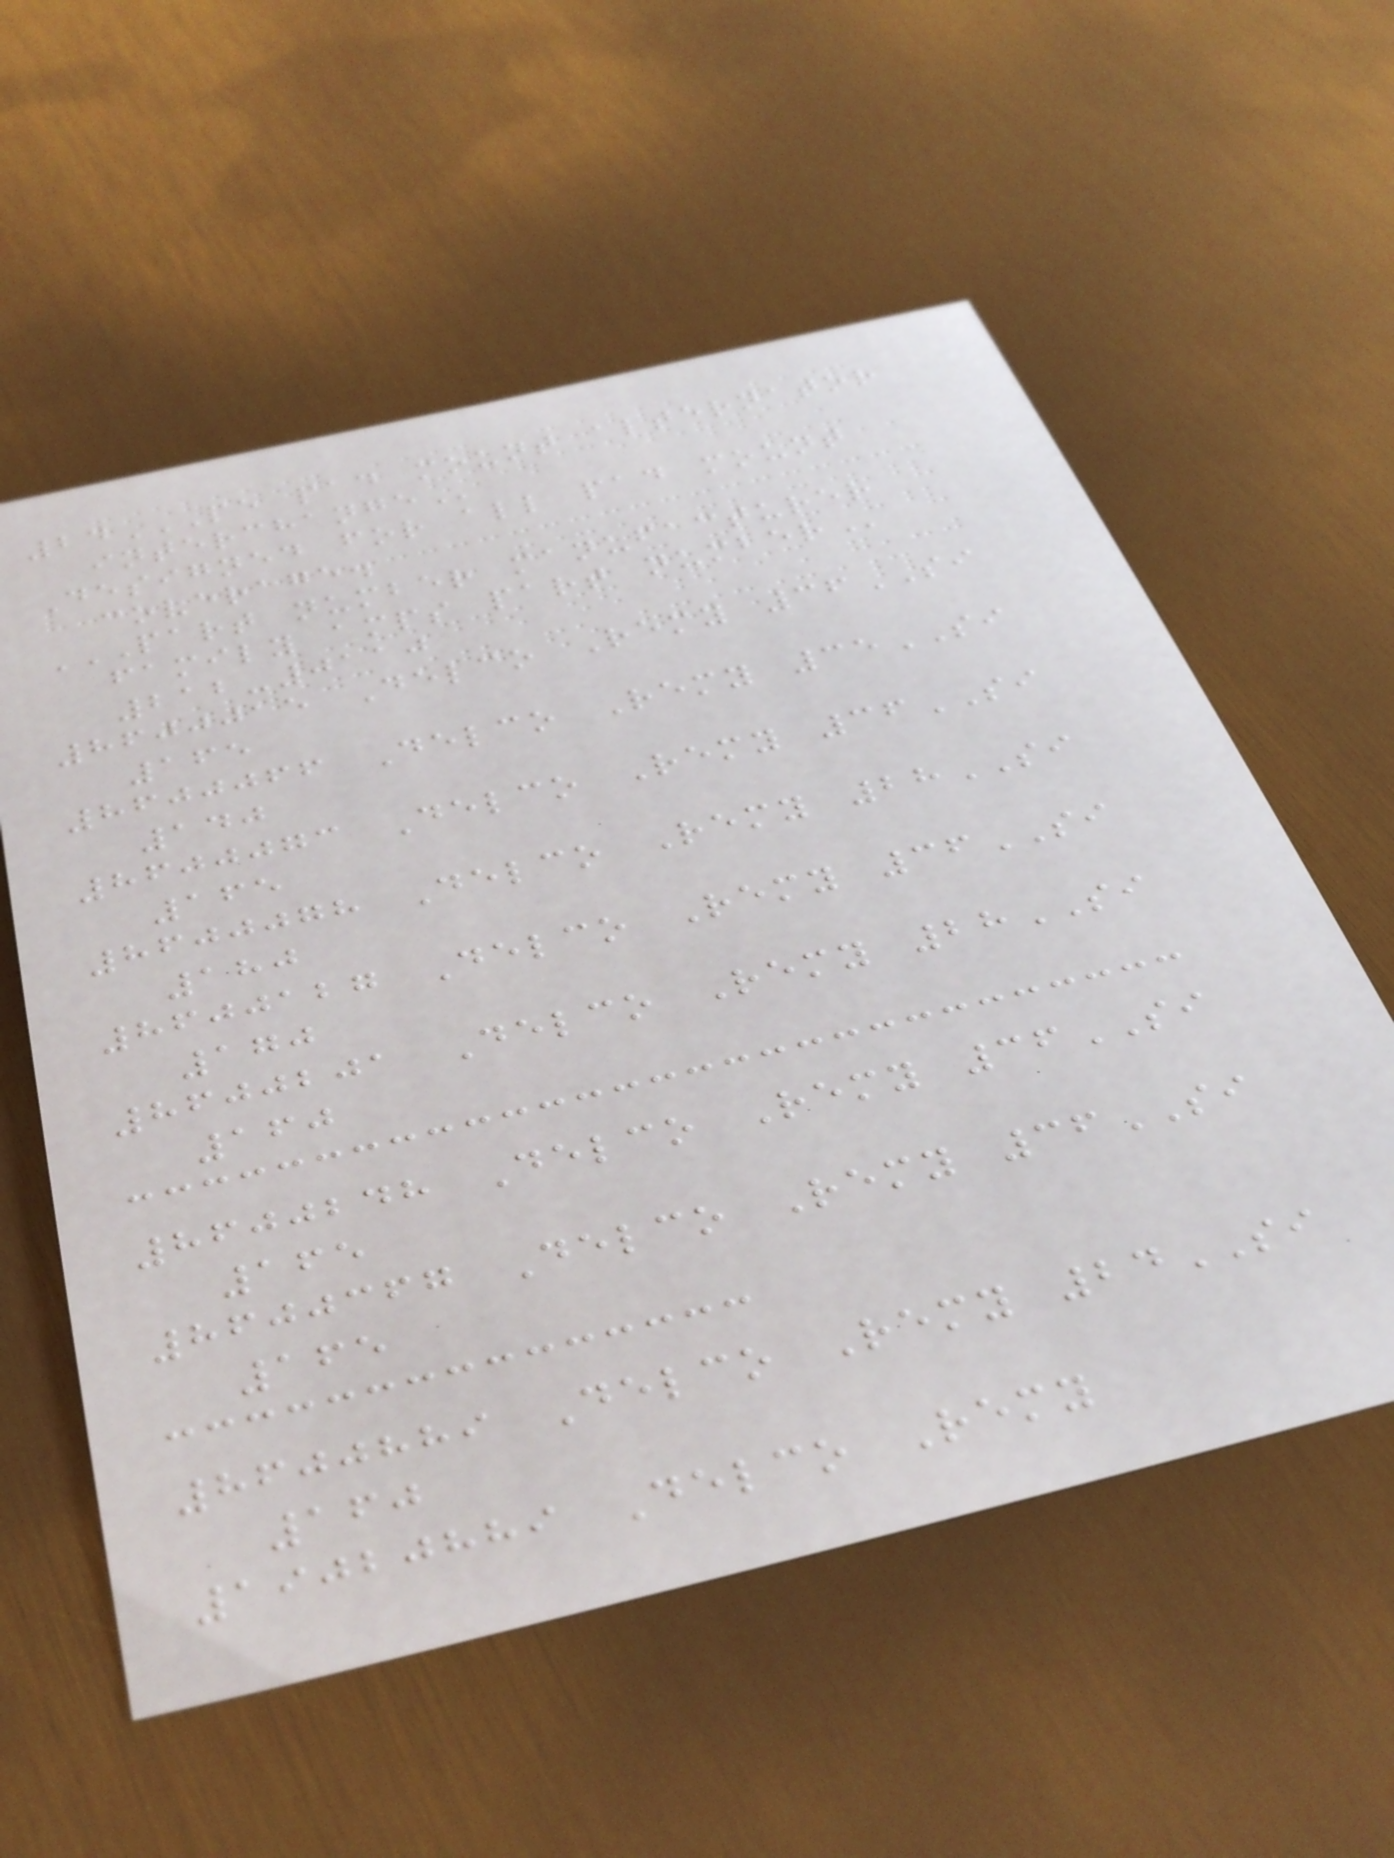24PE PAD MOUNT ALTERNATOR
INTERCHANGE
Designed for all pad mount
coverage.
PART NUMBER MANUFACTURER
FAMILY AMPS PART NUMBER
212-0110
8600015 Delco Remy 36SI
165
8600066 Delco Remy 35SI
140
8600073 Delco Remy 36SI
165
8600078 Delco Remy 28SI
180
8600127 Delco Remy 36SI
170
8600201 Delco Remy 28SI
160
8600248 Delco Remy 36SI
165
8600367 Delco Remy 36SI
165
8600889 Delco Remy 24SI
160
19020889 Delco Remy
